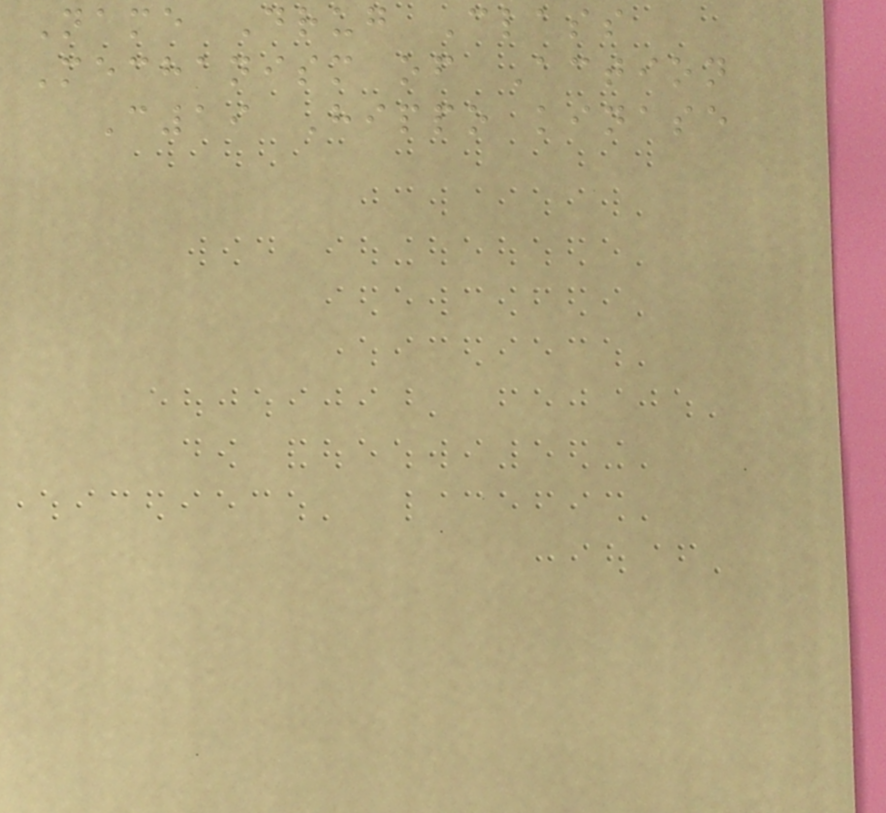Name Drug Class
Mechanism of Action
C19 Hippo kinase
